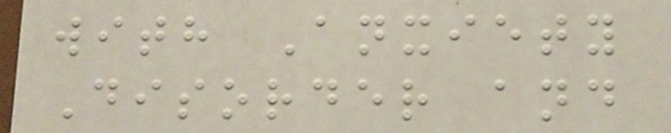with Anxiety
Disorder and
